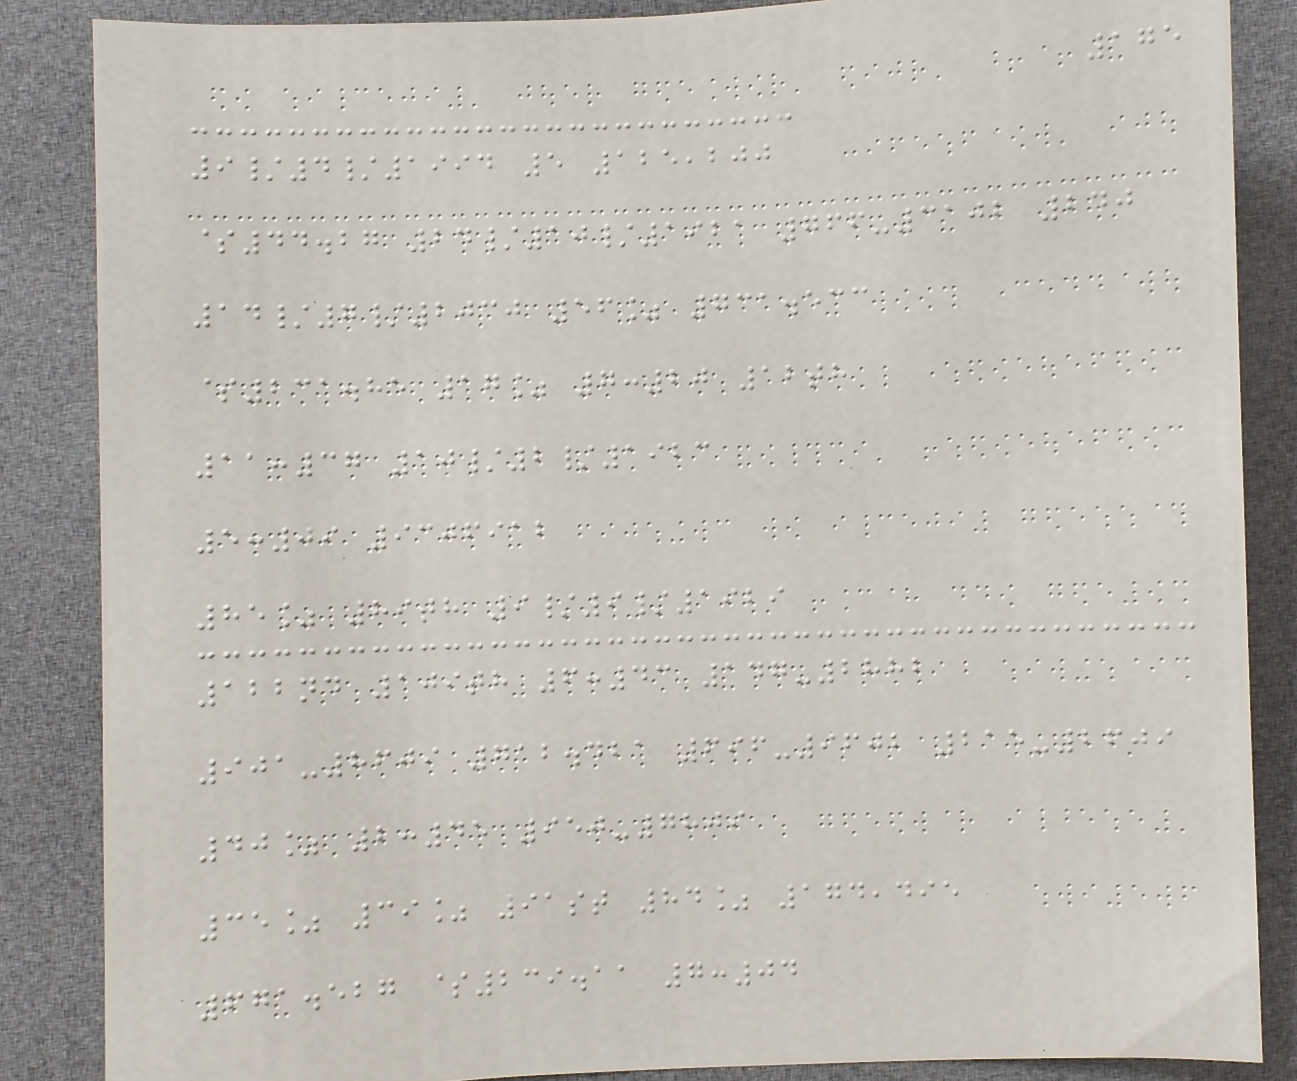175
9/4/1994 5 125,200
$44.27 24/10/1921 766-3102 240
14/7/2030 56% 731.533
$231.85 17% 7:20 12th
11:37 10/2/1923
5:09 9306912
85% 89th 9/9/1929
122nd 109th 6:43 147-2882
901-8609 712.421 696-9602 215-2609
40% 2:45 950-7809
35% 39% 91st 84% 174,495
671.527 $239.11 7:04
